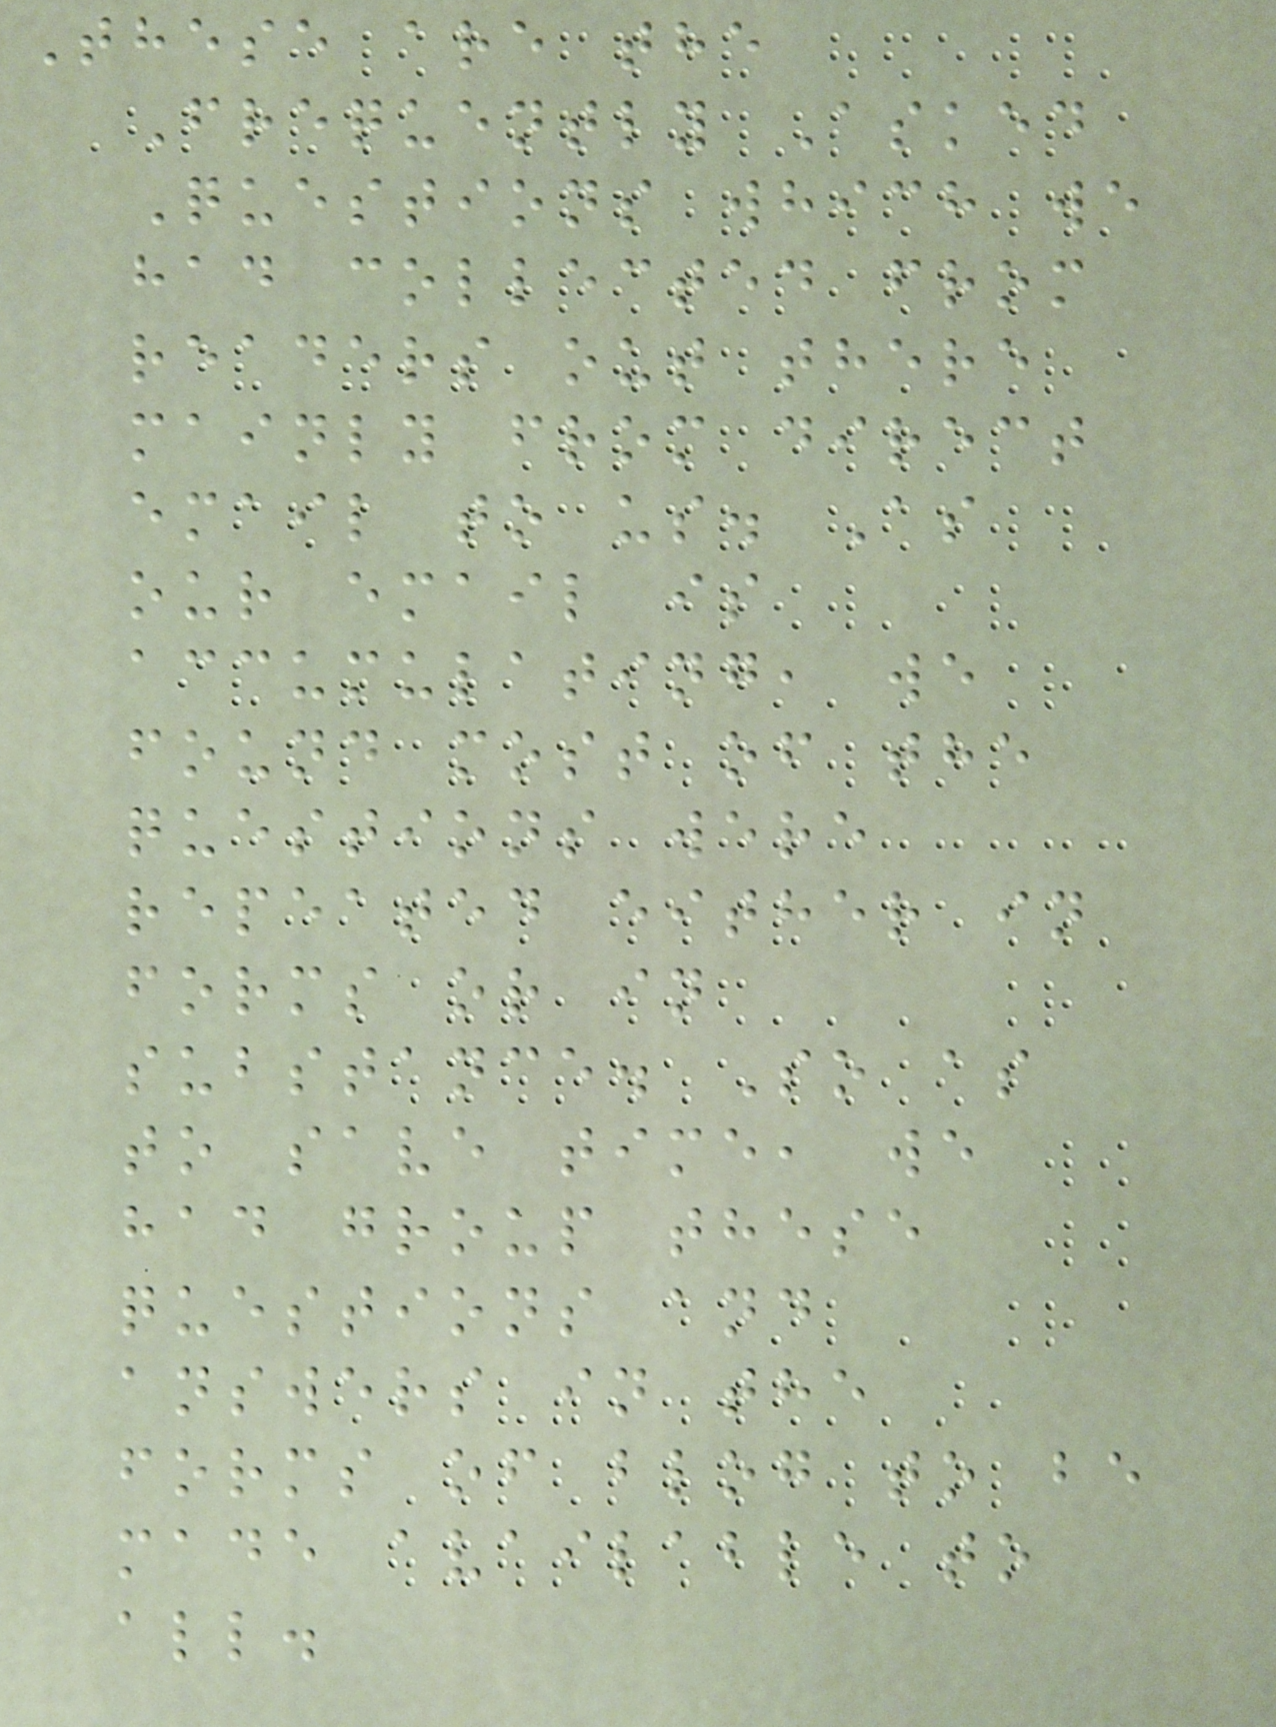These are the
Frequently Asked
Questions which we
had collected from
readers out there
mainly from direct
email to us. As
our email is
accumulating, we
found most of the
questions were
repeated either in
forms or in
substance. So as
to save time, we
had group these
questions and
answers in the
forms of blog to be
made available to
all.
